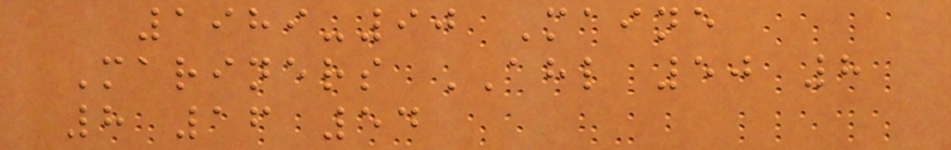1989-90 Maine
Mariners AHL 50 8
8 16 54
